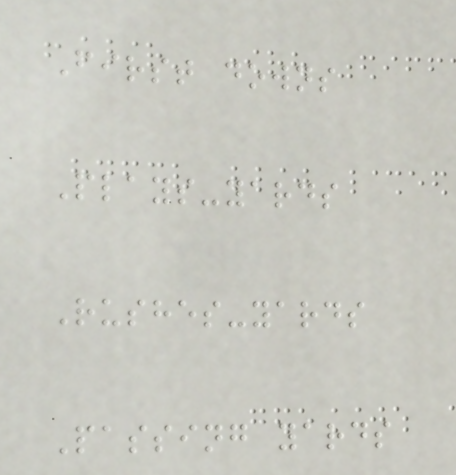First downs
Plays-yards
Rushes-yards
Passing yards
